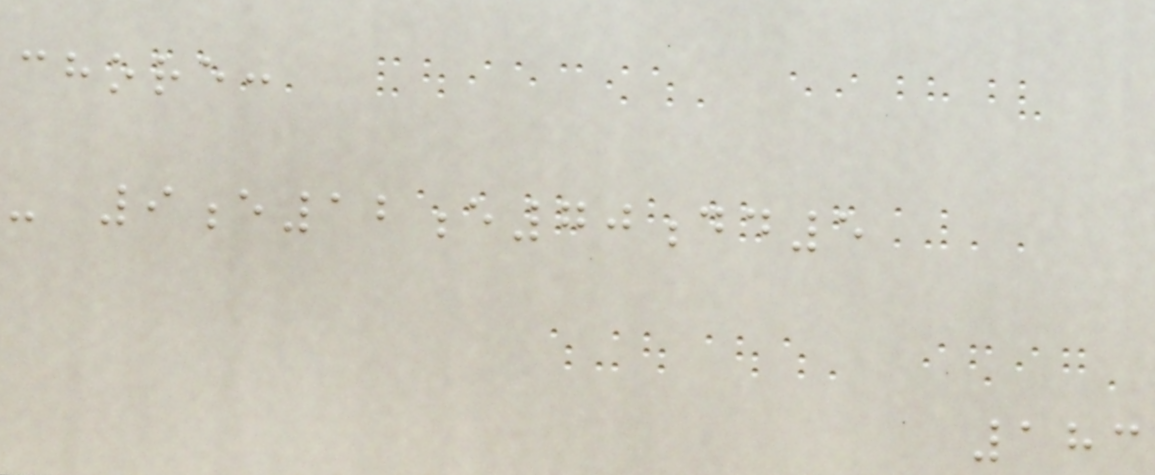chore:
- 9e12e70dd5
183
